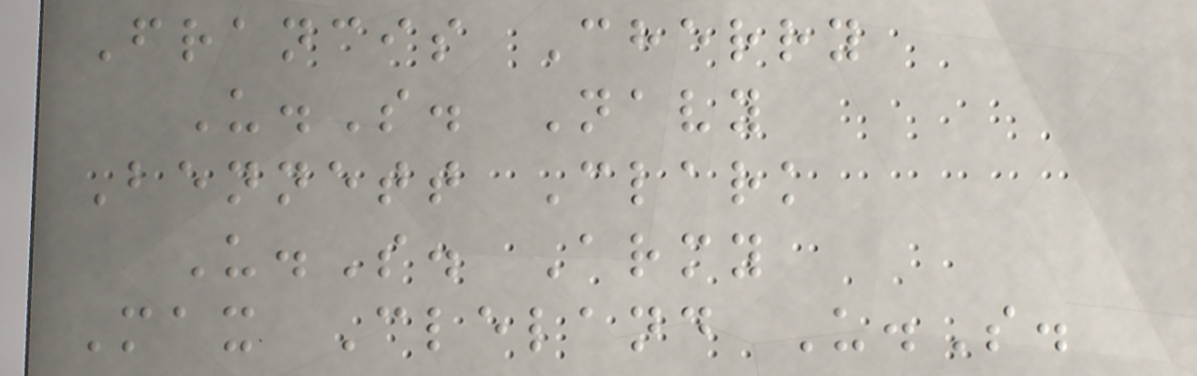Francis Cherry
U.S. Navy
Bennett Clark
U.S. Army
Max Cleland U.S.
